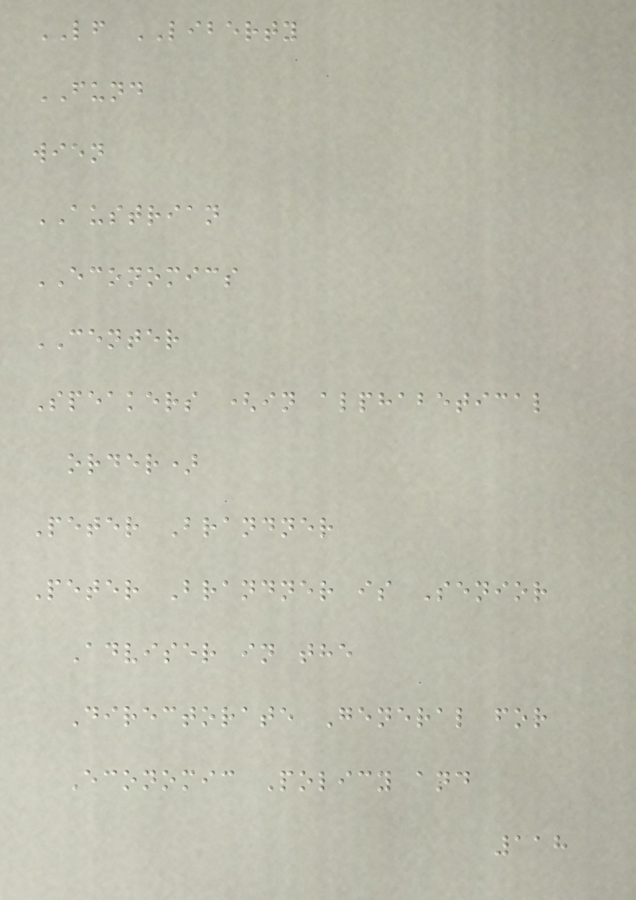LF LIBERTY
FUND
wien
AUSTRIAN
ECONOMICS
CENTER
Speakers (in alphabetical
order)
Peter Brandner
Peter Brandner is Senior
Adviser in the
Directorate General for
Economic Policy and
118
